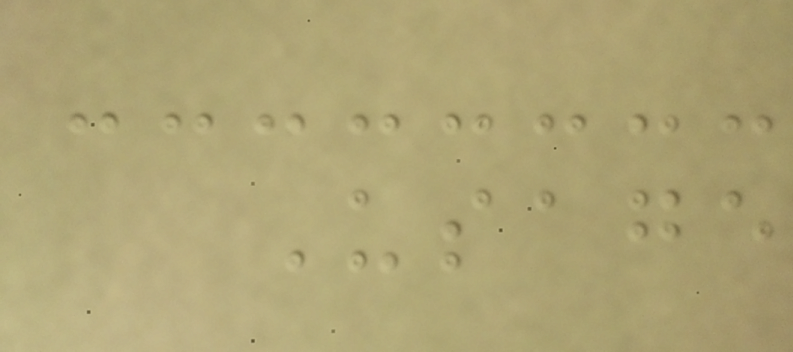Usage
